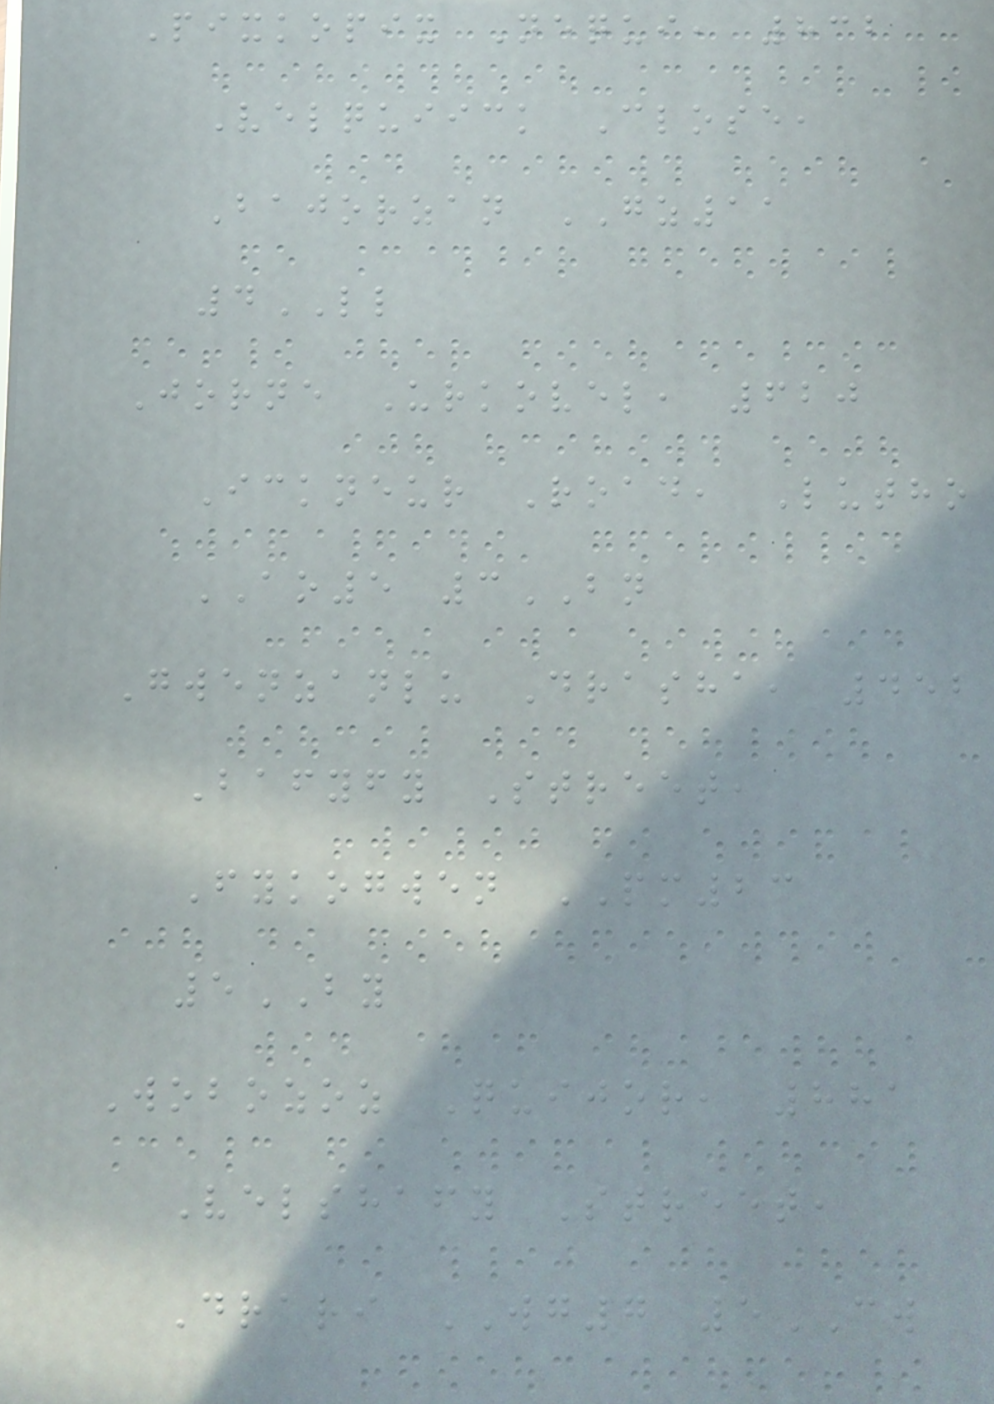Pixkopix Nequi, 832
Velquiick Close,
Bajorzan GZ11
4LL
Jorne Urkovel, 620
Ickneur Road, Lutho
AO5 3BN
Gwenzanlu Drasha, 452
Bafyfy Street,
Fykogwen PM23
5BY
Wobozoz Quijor, 881
Velshafy Street,
Drari WG7 5CW
